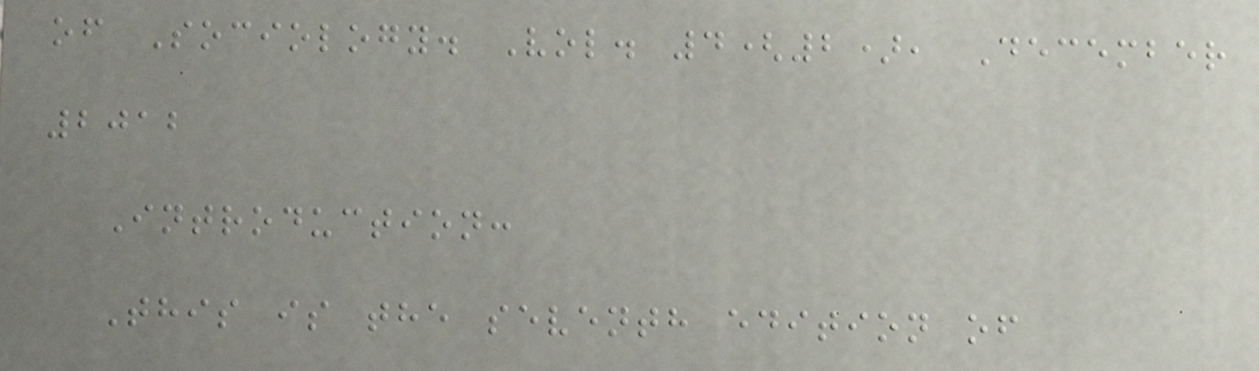of Sociology. Vol. 4(2), December
2012
Introduction:
This is the seventh edition of
